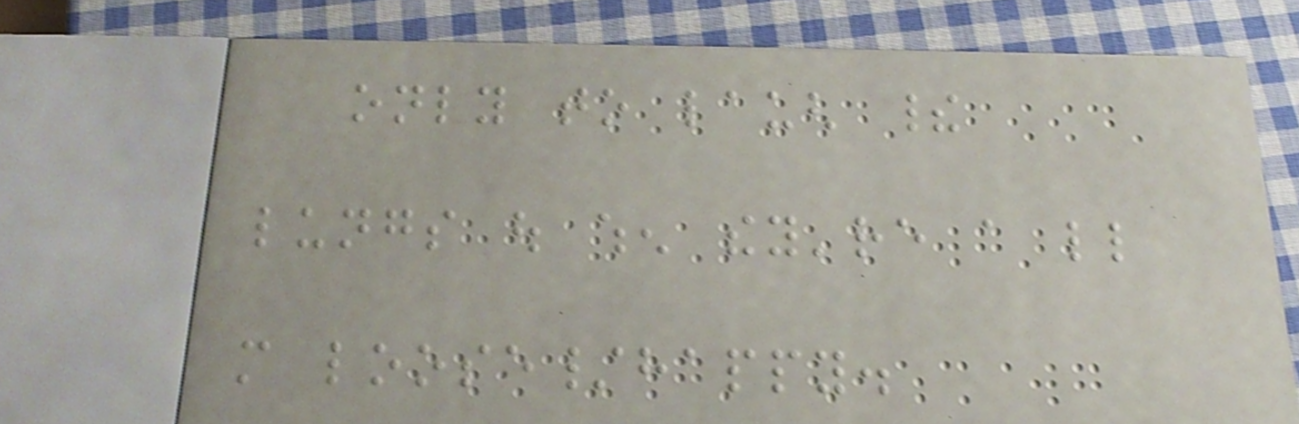only to laugh their
lungs out when they're a little
more loose/happy.
